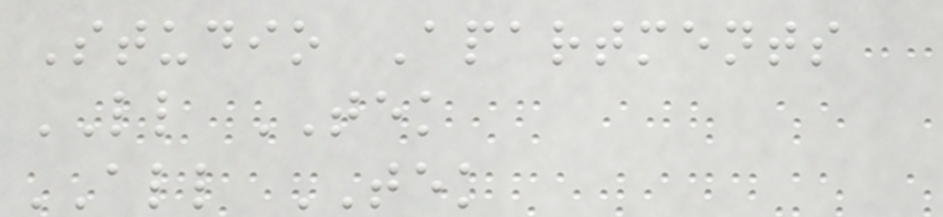Studio Apartments
LL TEK
ALL TEK
